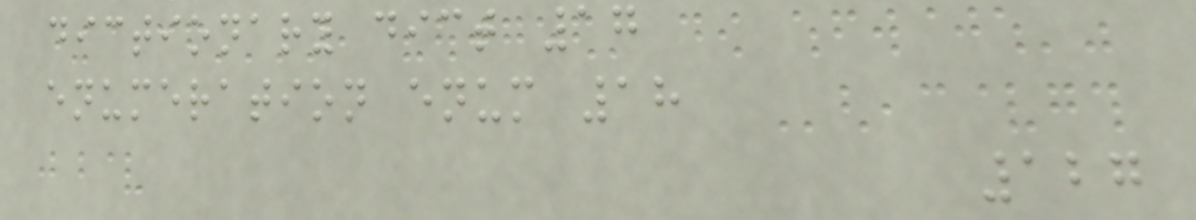dictionary dict 17
enumeration enum 18
127
